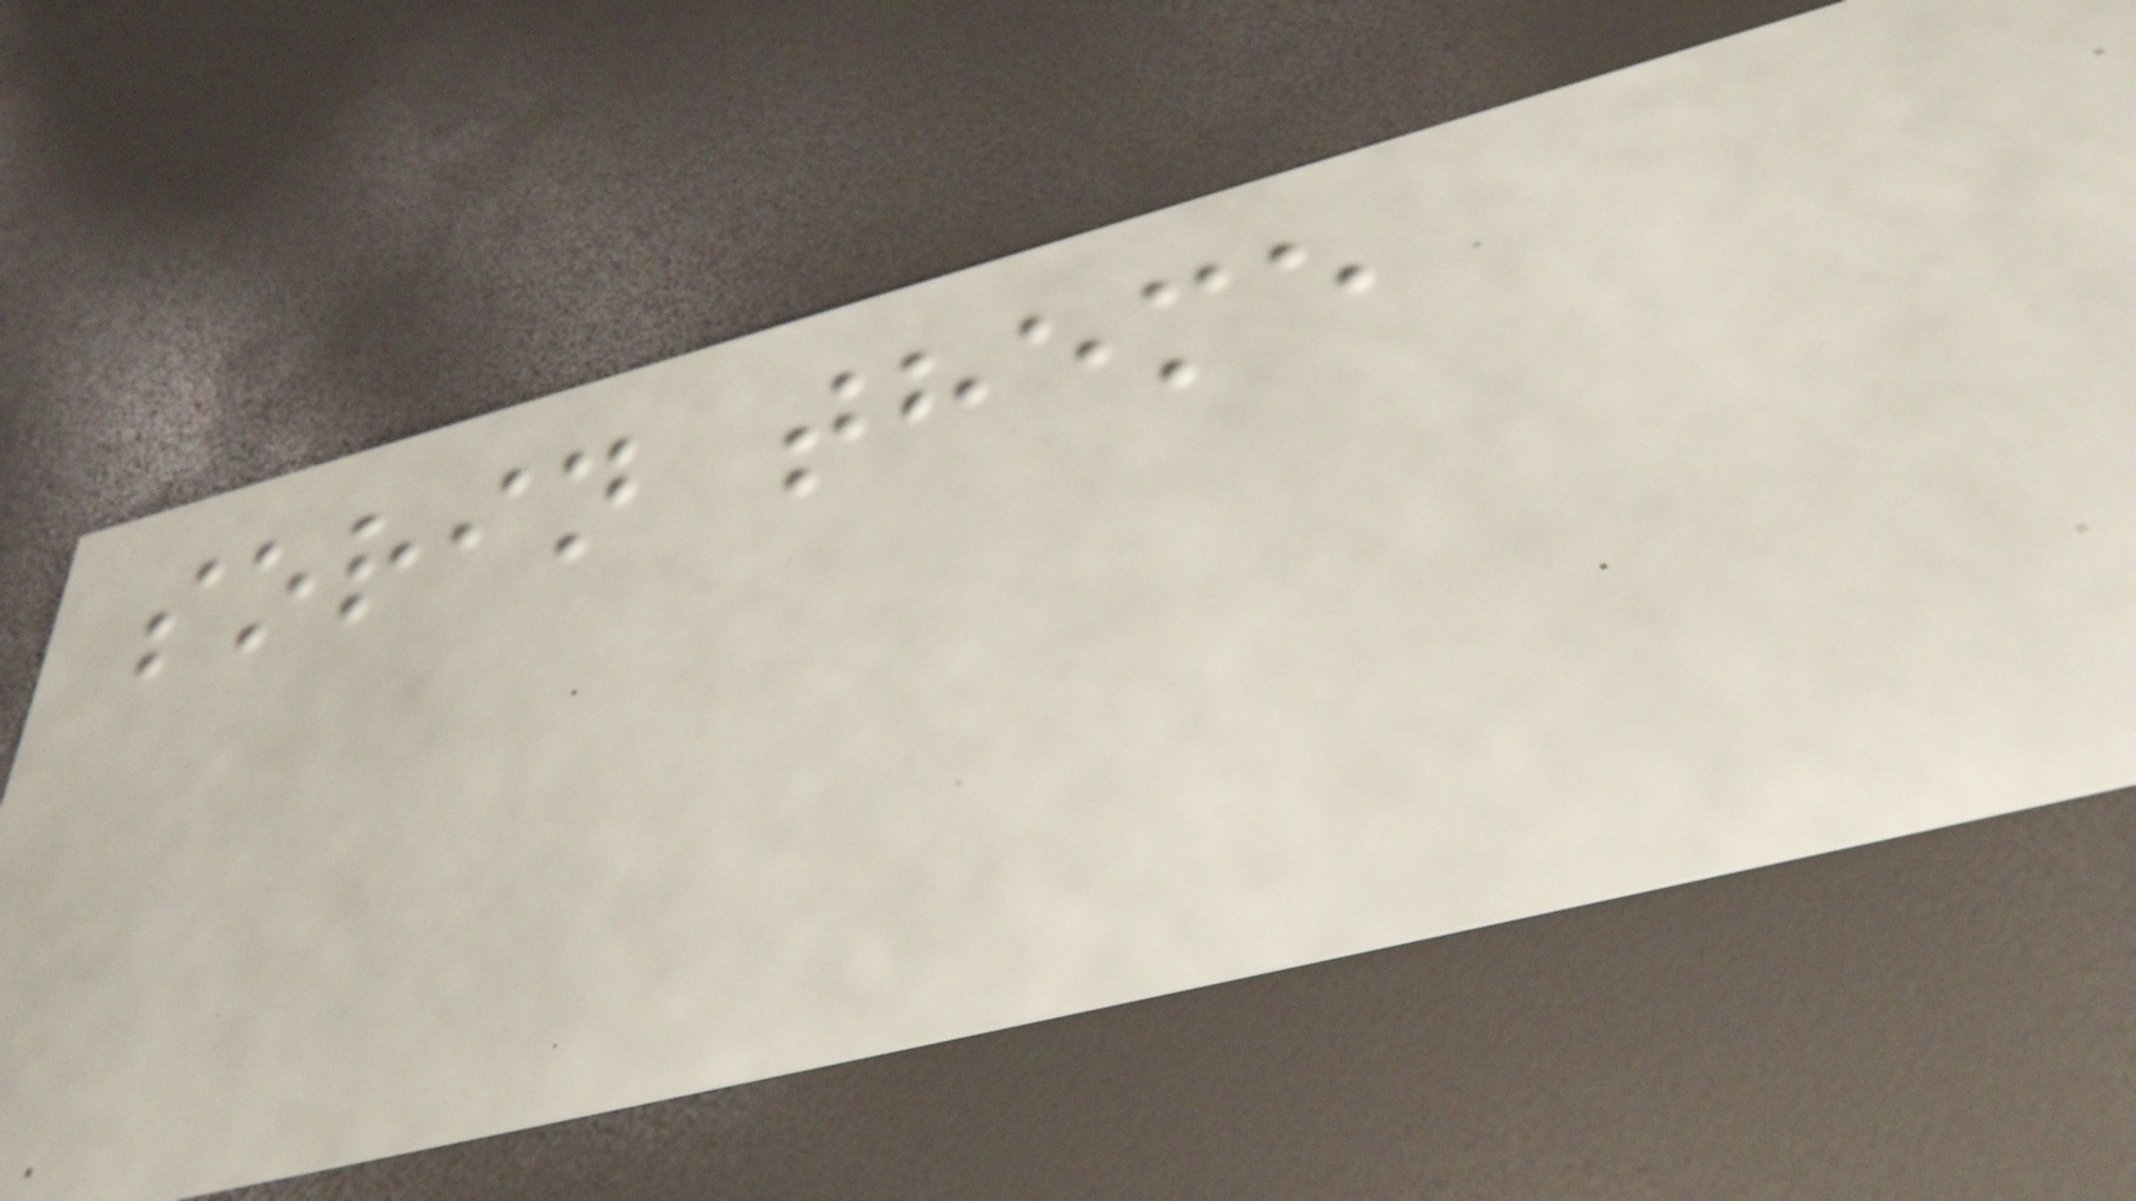sorin theme
